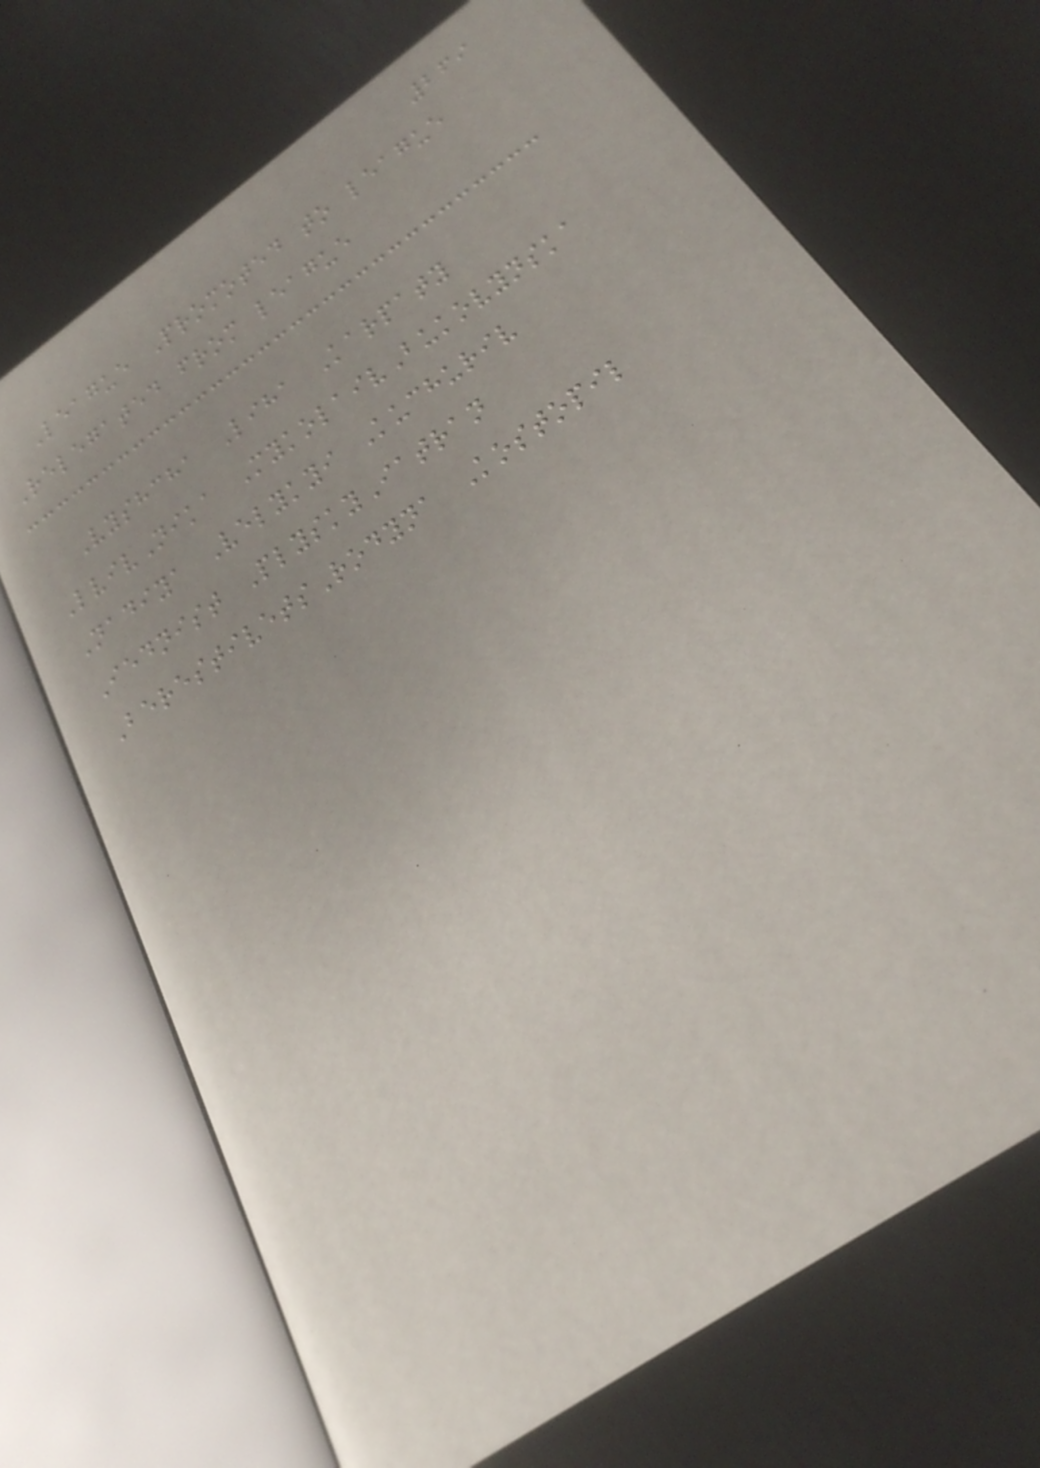269
League Promoted to league
Relegated from league
Vyshcha Liha Karpaty
LvivNika MykolaivBukovynska
Nadiya Velykyi Kuchuriv
Iednist PlyskyIatran
BerestivetsRodyna Kostopil
